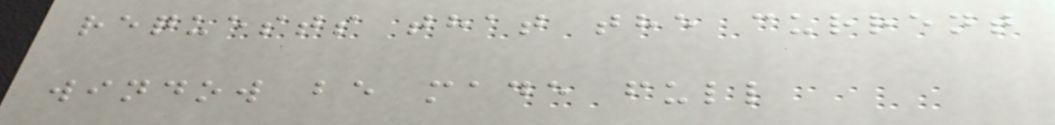requests that the current
window be made full
